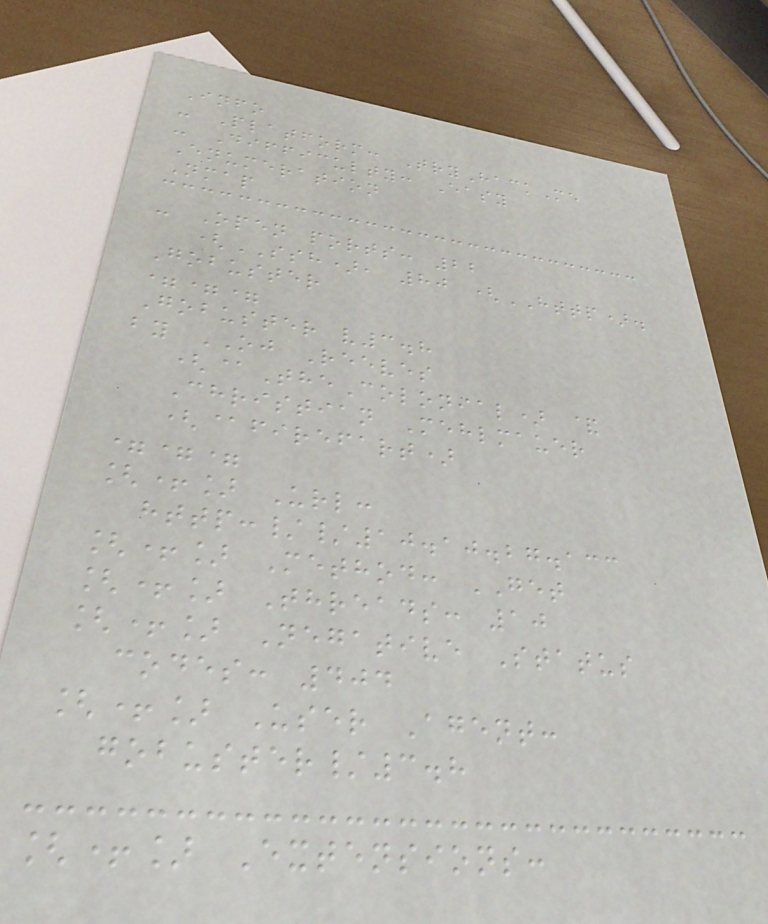Info
- Platform: TryHackMe
- Difficulty: Easy
Enumeration
Nmap
- Open ports: 22
(SSH), 80 (HTTP).
Gobuster
===
Gobuster v3.8
by OJ Reeves
(@TheColonial) &
Christian Mehlmauer
(@firefart)
===
[+] Url:
http://10.10.27.133
[+] Method: GET
[+] Threads: 10
[+] Negative Status
codes: 404
[+] User Agent:
gobuster/3.8
[+] Extensions:
